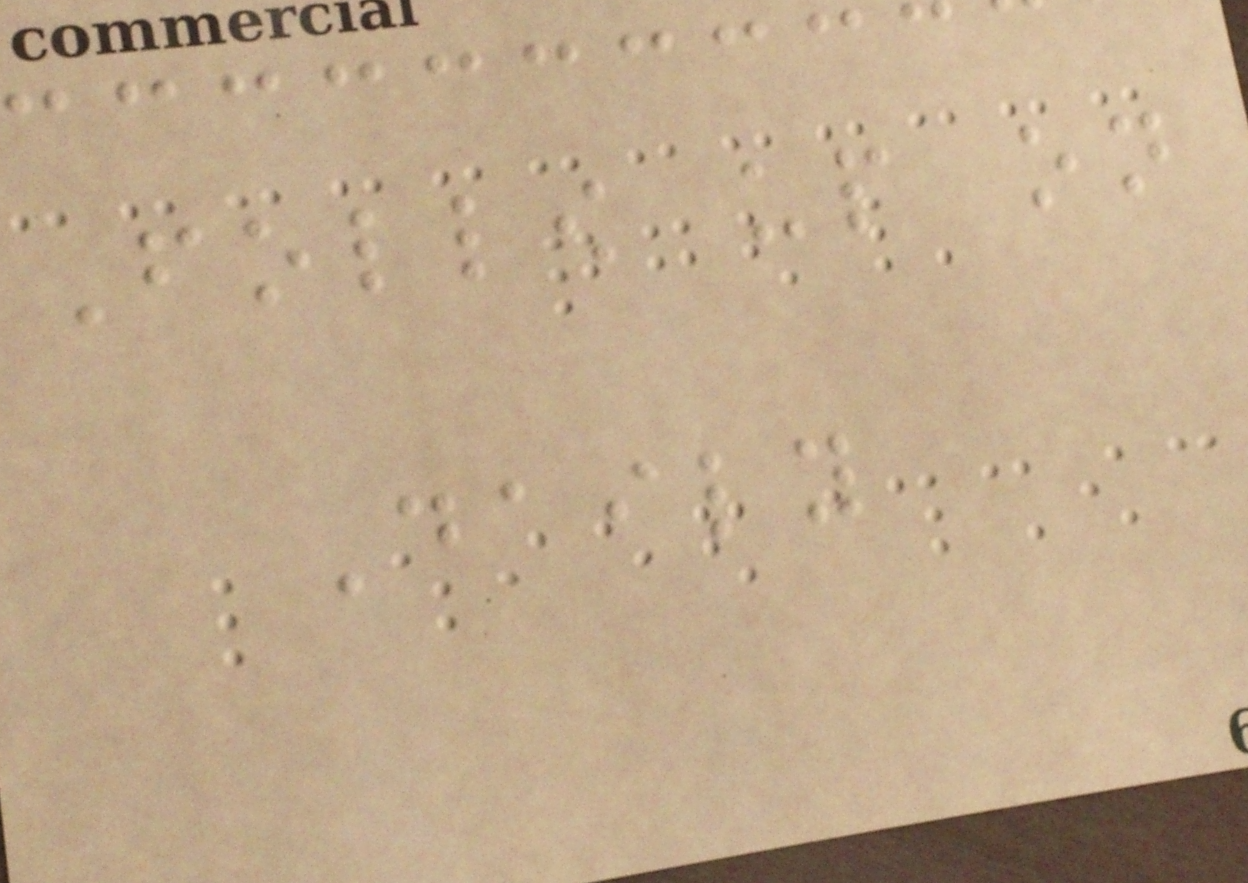Follow up on
Daily
